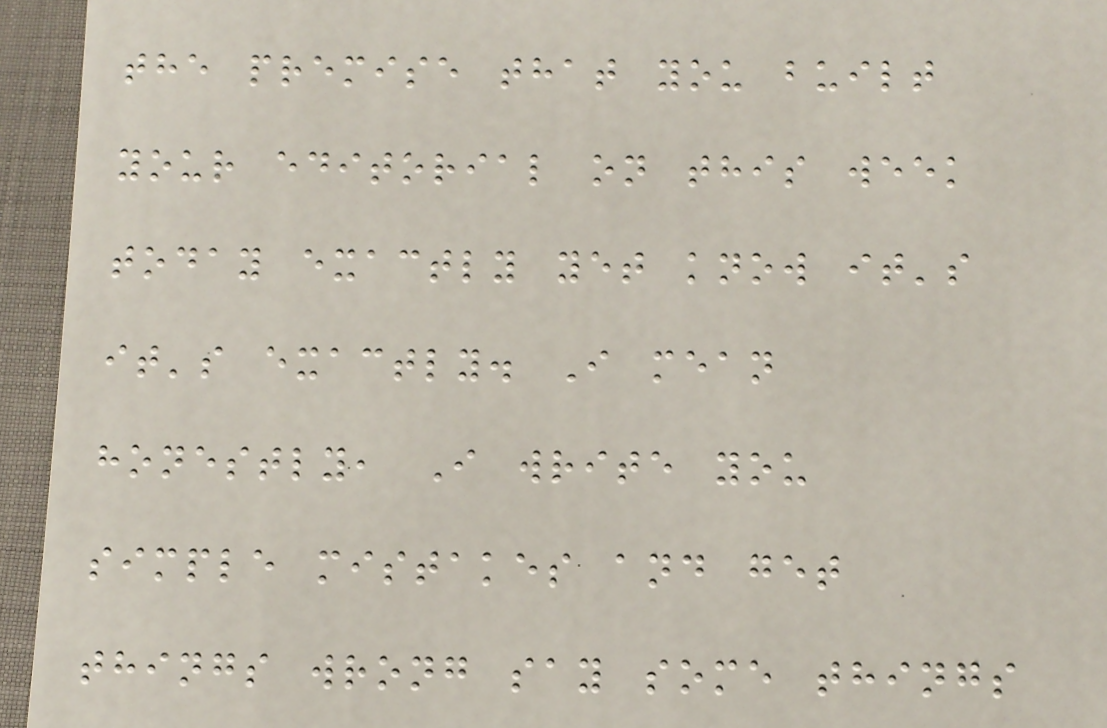the premise that you built
your editorial on this week
today exactly yet know it's
it's exactly. I mean
honestly, I write you
simple mistakes and get
things wrong say some things
